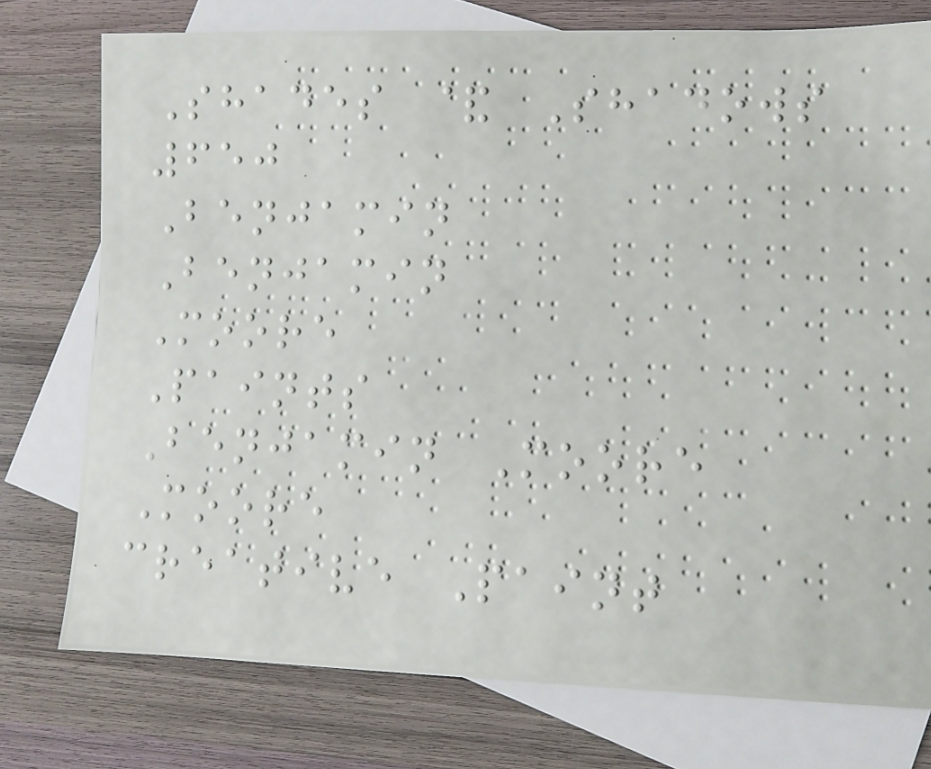Shades & Shadows
650
Benjamin
Benjamin
Moore
Paints
Benjamin Moore
Moore
creative Paint
